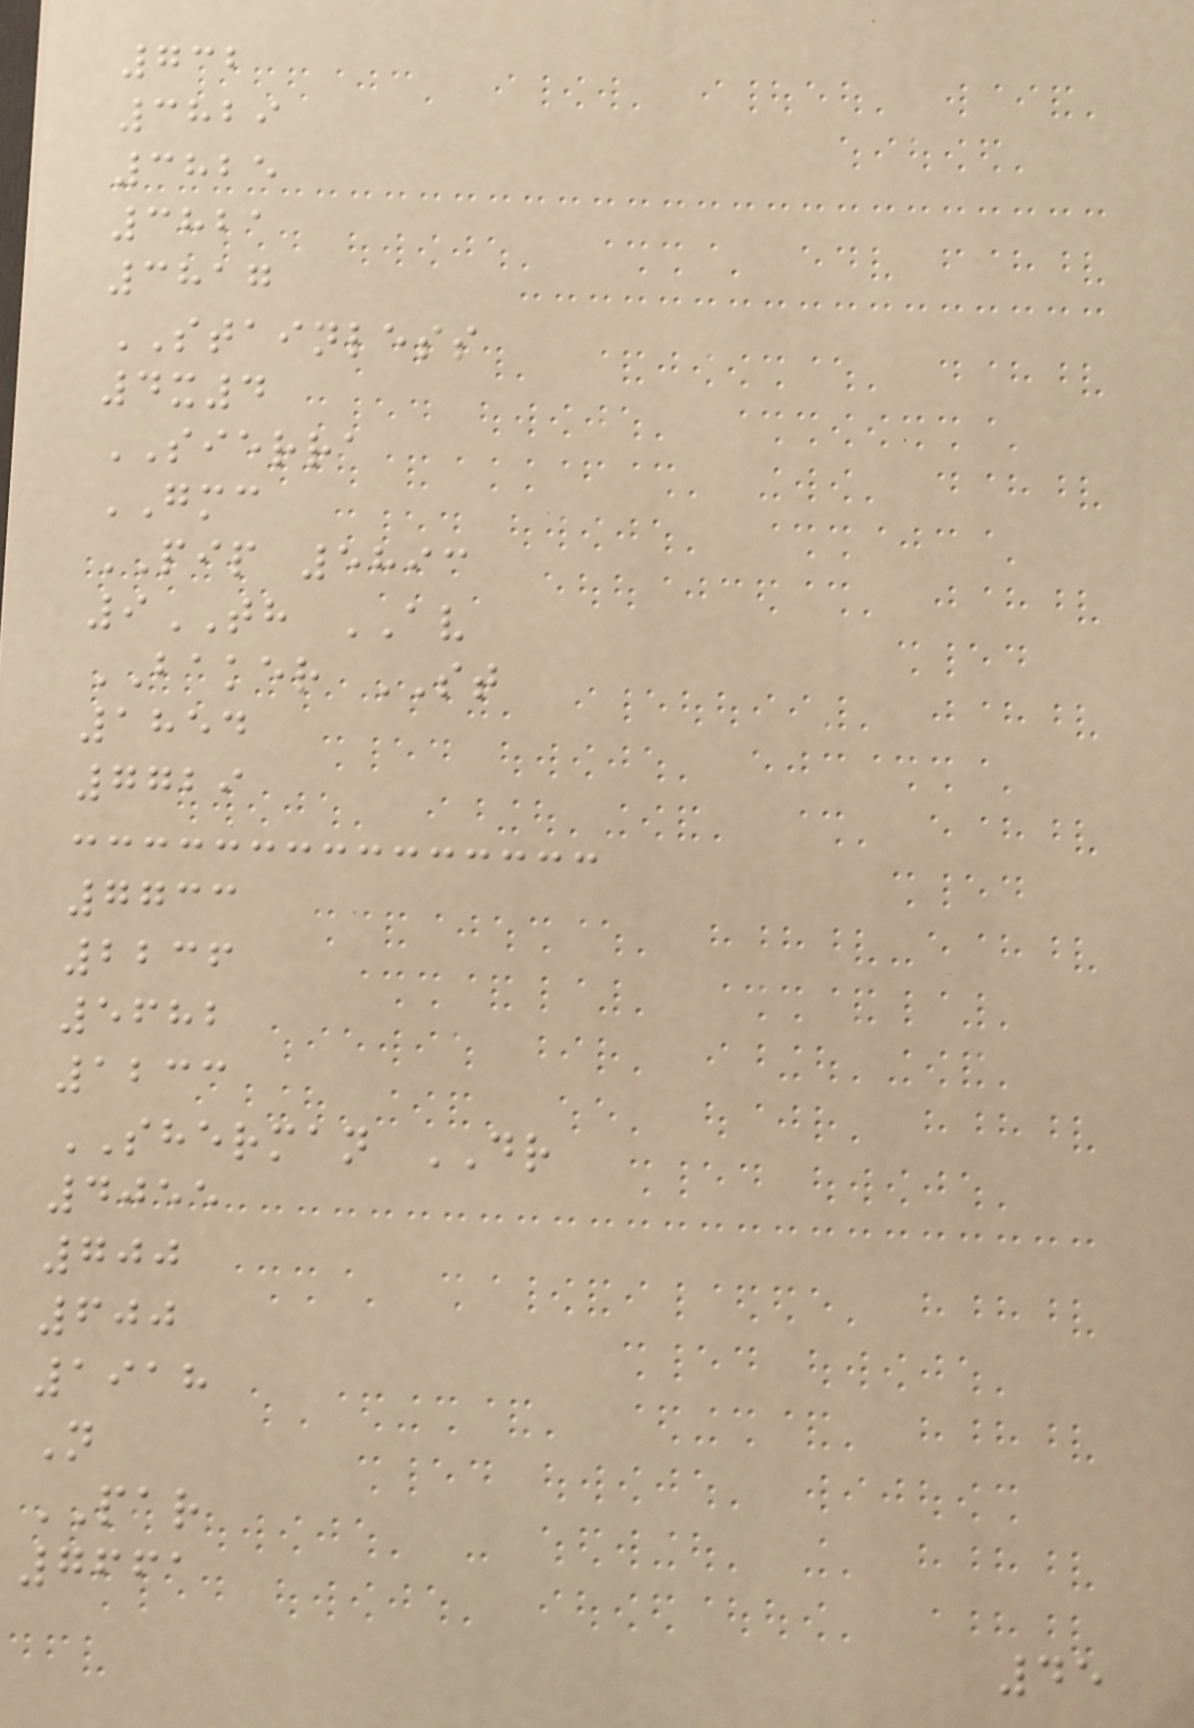732
3829
3825
3821
3817
STAINLESS
4x4
SIERRA
GMC
PIP 5893
9TH AV
BAKER ST
1854
7729
7733
2236
5682
1233
SHERMAN DR
4055
700
600
1918
N
PAR
7661
45
